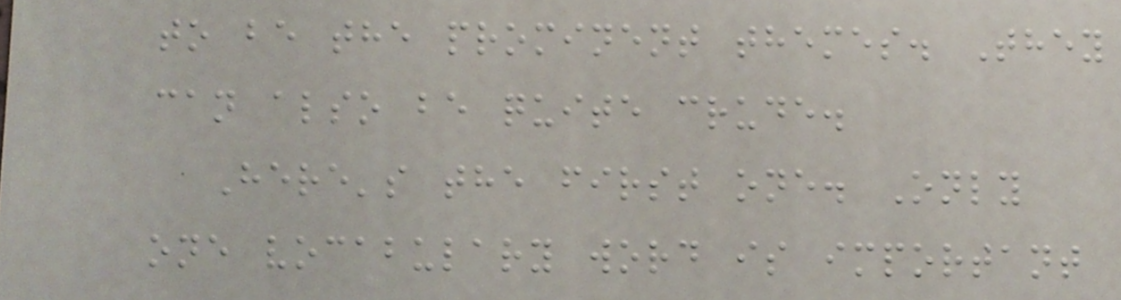to be the prominent themes. They
can also be quite crude.
Here's the first one. Only
one vocabulary word is important
